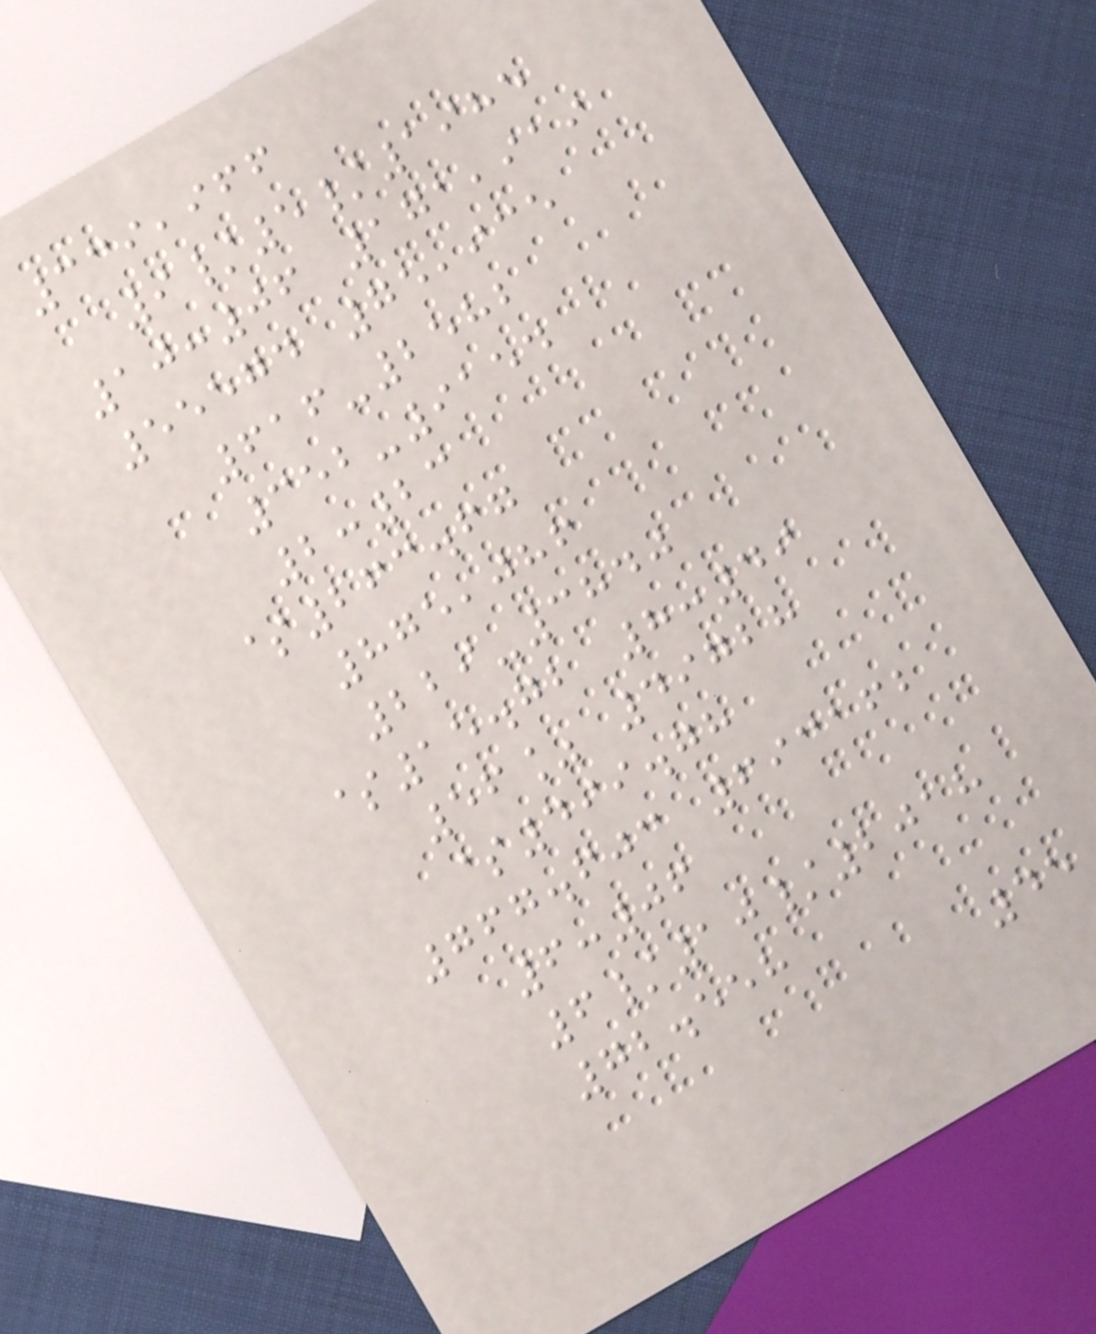339,966
9/5/1985
10:06 171,919
55574 75,935
616-2582
352-9154
2:23
$263.67
875,086
229-3840
$15.72 8:49
56% 49728
$499.78
767.603 693162
6:06
6/10/2018
72.558
45
